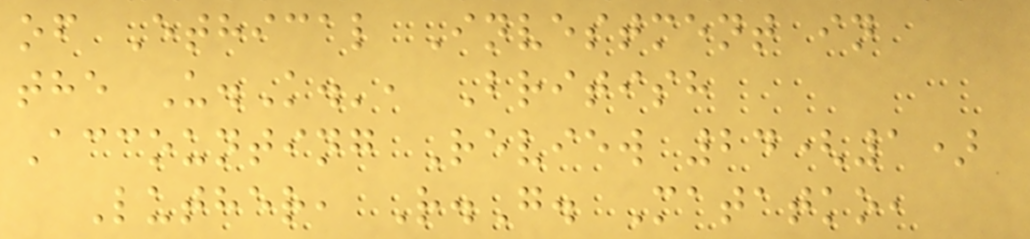of Ethical Investment in
the U.K.', British
Accounting Review 24(1)
Luther, R.G. Matatko,
